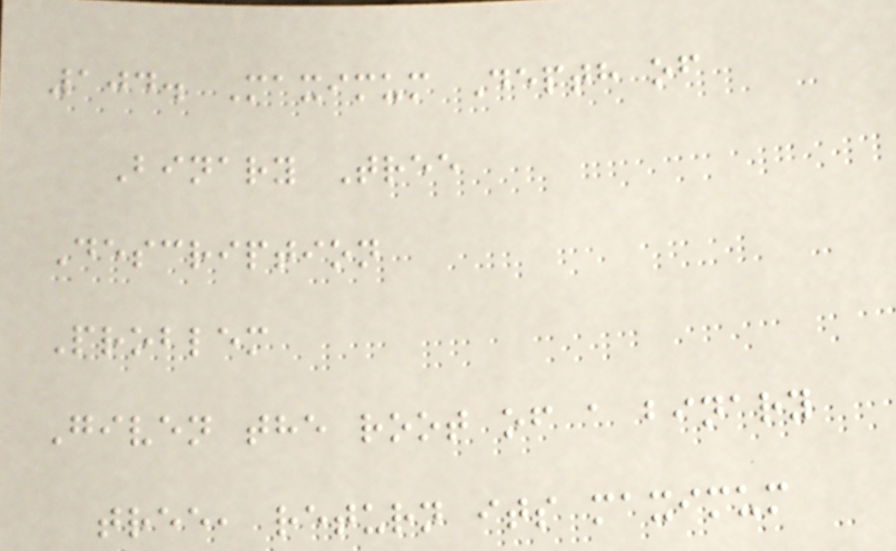104. Maximum Depth of
Binary Tree
Description
Problem
Given the root of a binary
tree, return its maximum
